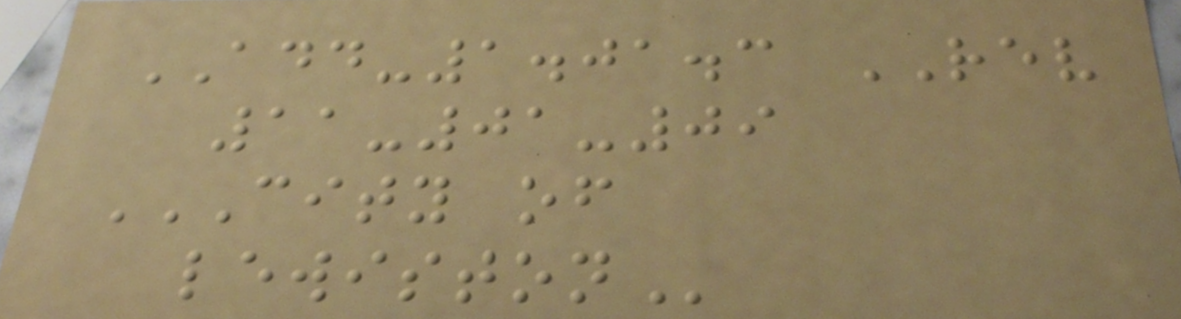ADD-1.01.3 REV
11-01-09
CITY OF
LEWISTON
